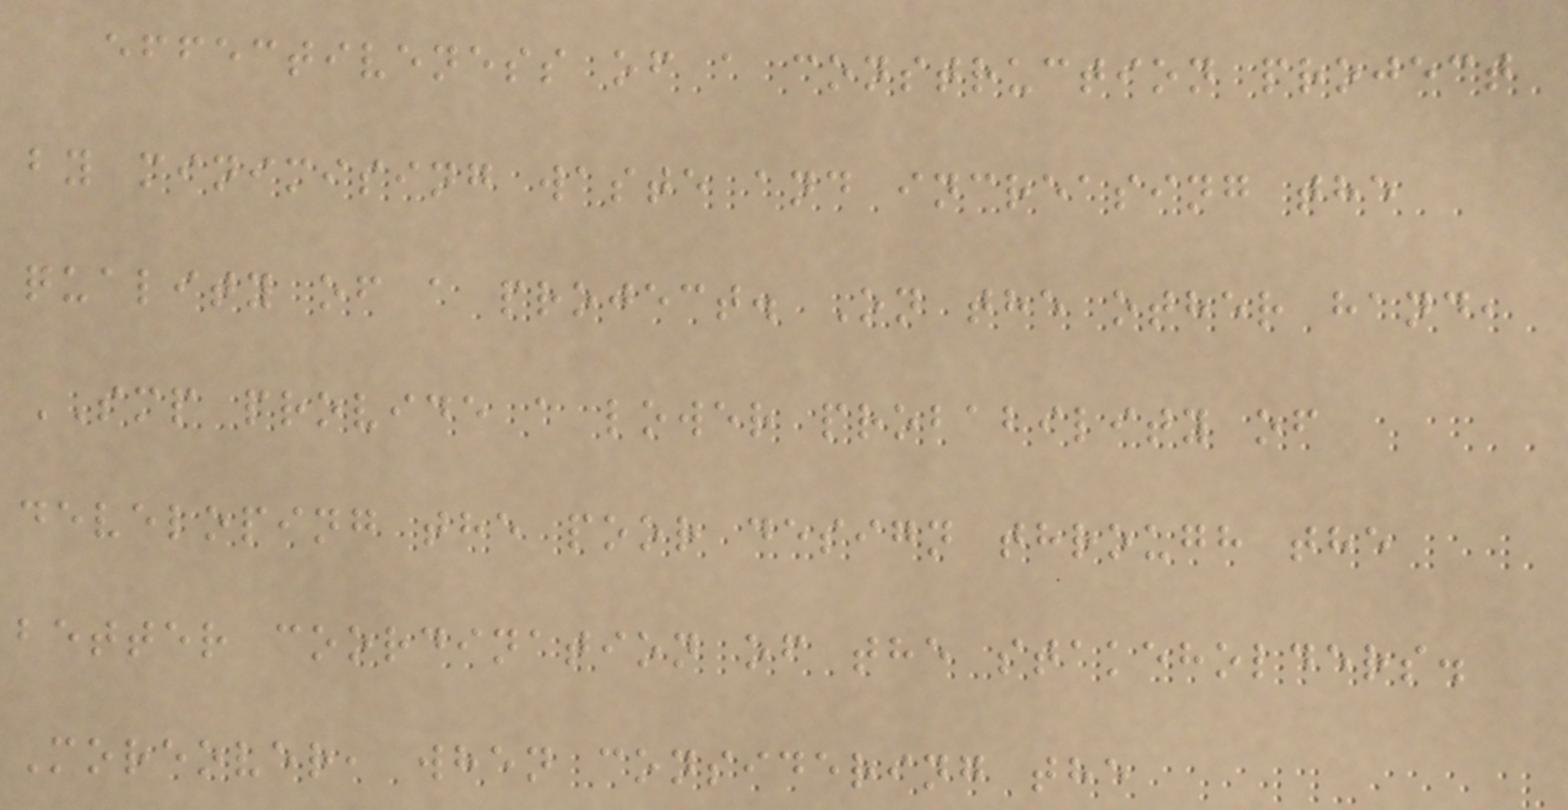effectiveness of a construction project
by minimising waste and increasing the
quality of a project. On the other hand,
SMP provide a lower probability of
developing the poor design through the
better coordination of the stakeholders.
Moreover, when considering the
